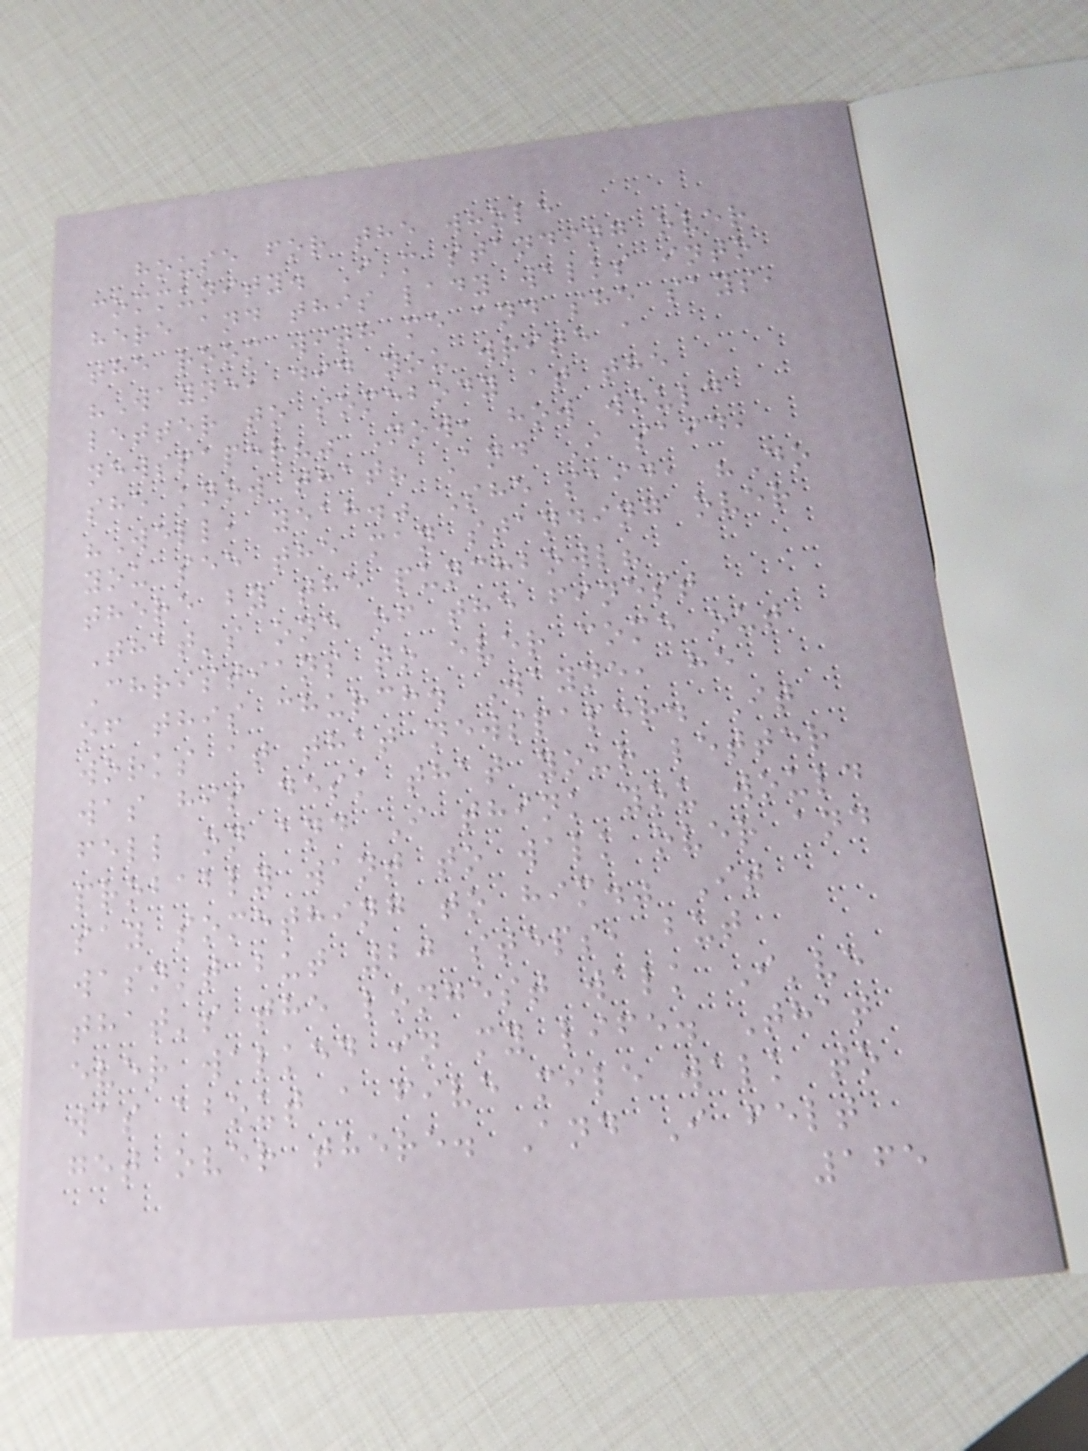house for the whole
community. I'm standing over
here and this lady walks into
the room with me and she says,
"Wayne, did you write a
letter to somebody at the
newspaper?" Now, how would
she know that? And I said,
"Well, yeah." She said, "Do
you see the man standing over
there by the punchbowl?
That's one of the finest
Christians to ever come out
of this church. Wayne, he
works at that newspaper. It
was his desk that your letter
fell on and I think you would
probably want to walk over and
say something to him." It
wasn't but 20 steps, but
that's the longest walk I've
ever walked in my life. That
was about a five mile walk to
get over there. And I felt
165
